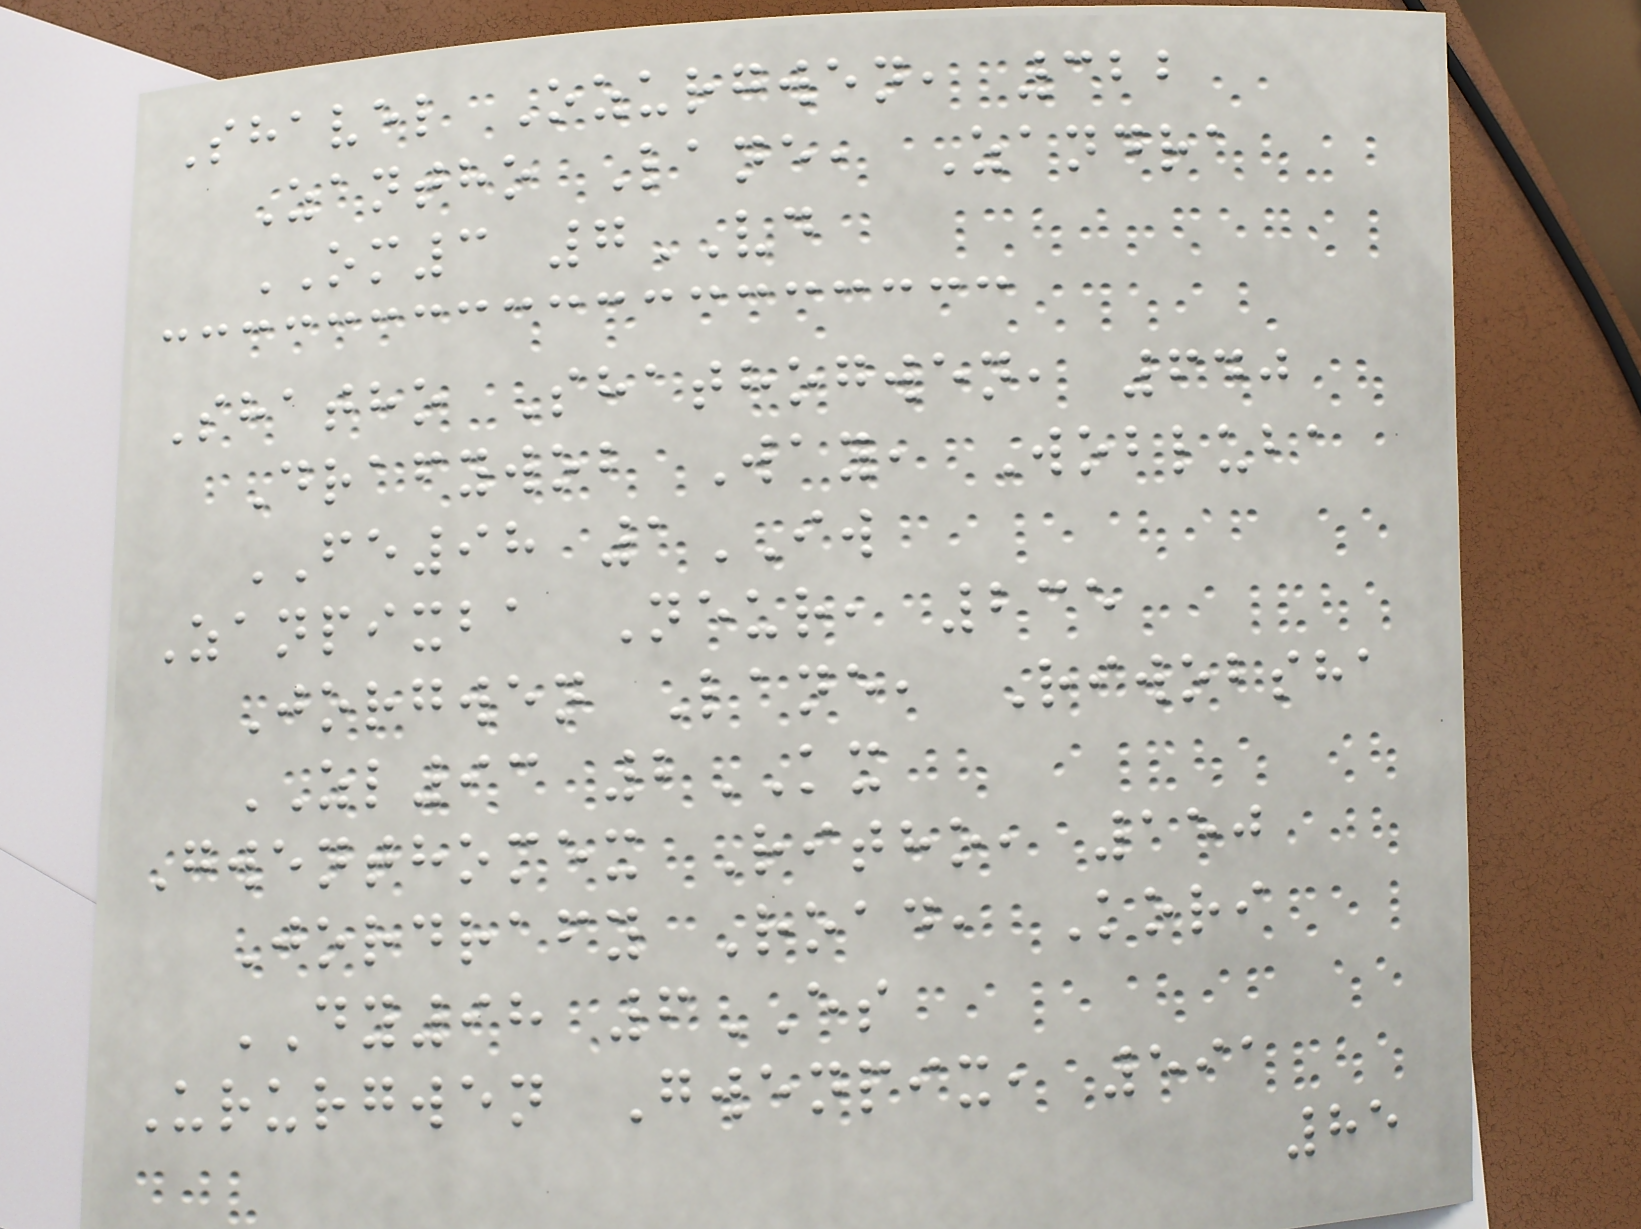Shavel Ozurgwen, 322
Zantho Lane, Zandra
OM3 7VD
Shatho Shathogwen, 640
Drafywob Way, Wobluba
FE98 1IW
Zanpixba Neur, 235
Jorgwen Lane, Riwobsha
ZL93 2KX
Gwenthomex Ritho, 150
Jordrafy Road, Kori
DY98 6ES
Ururgwen Gwenpix, 591
85
